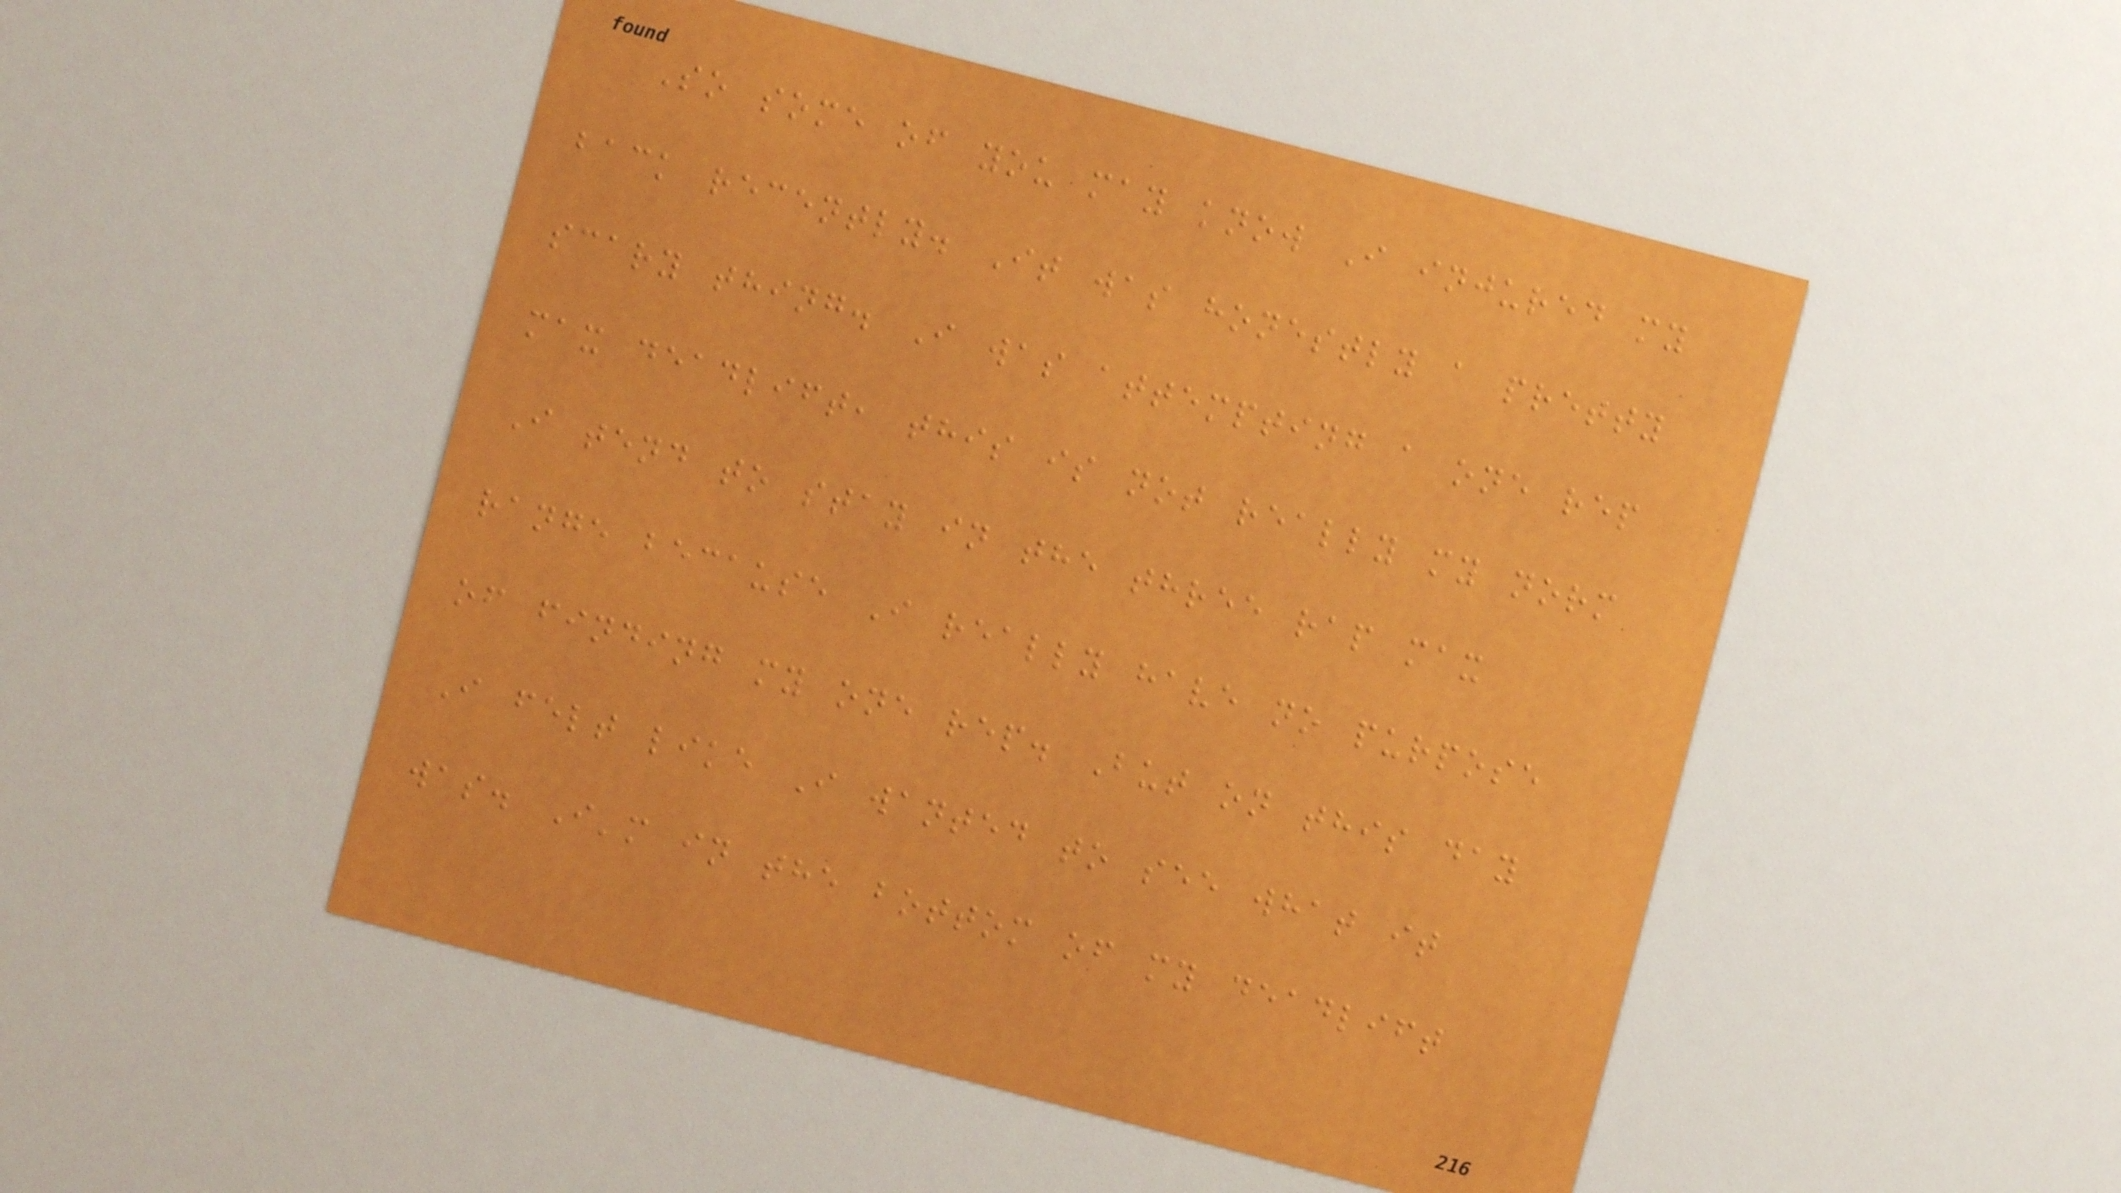So some of you may know I injured my
back recently. It was honestly a pretty
scary thing. I was attempting a one rep
max deadlift, this is not really my norm
I tend to stay in the three rap max
range because I really have no purpose
of finding my one rep. But on this day
I felt like I wanted to see what it
was. I'm in the bottom of my deadlift
